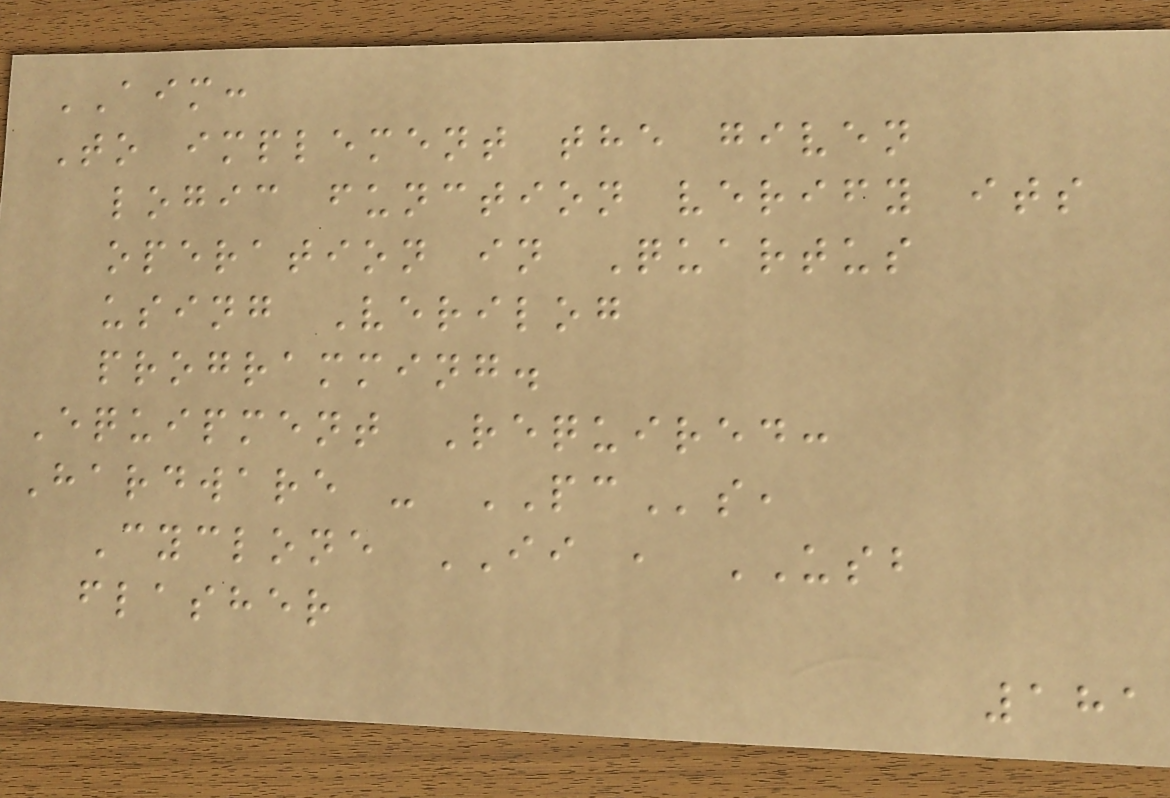AIM:
To implement the given
logic function verify its
operation in Quartus
using Verilog
programming.
Equipment Required:
Hardware - PCs,
Cyclone II , USB
flasher
181
